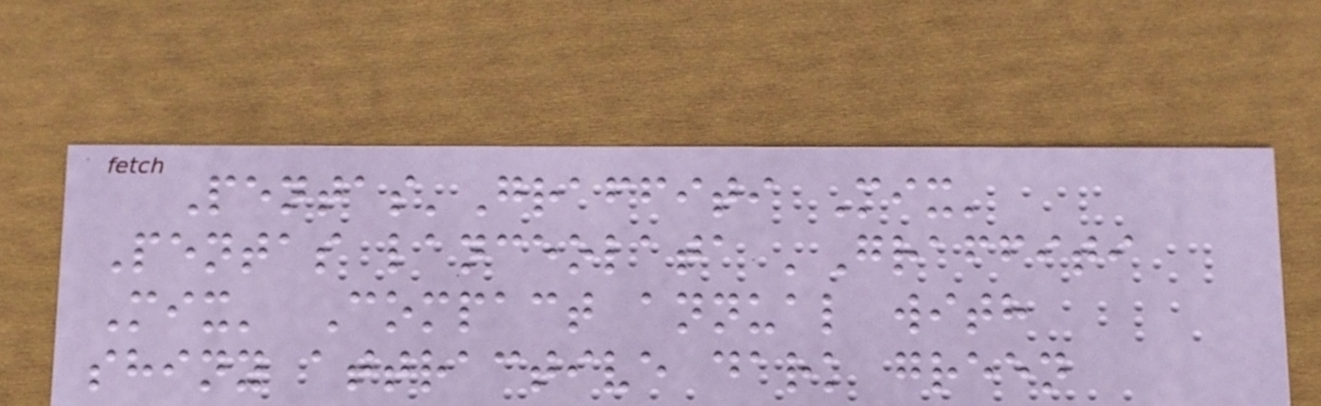Pentas'Graffiti Mix'
Pentas lanceolata 'Graffiti
Mix' Compact annual with
shiny attractive dark green
